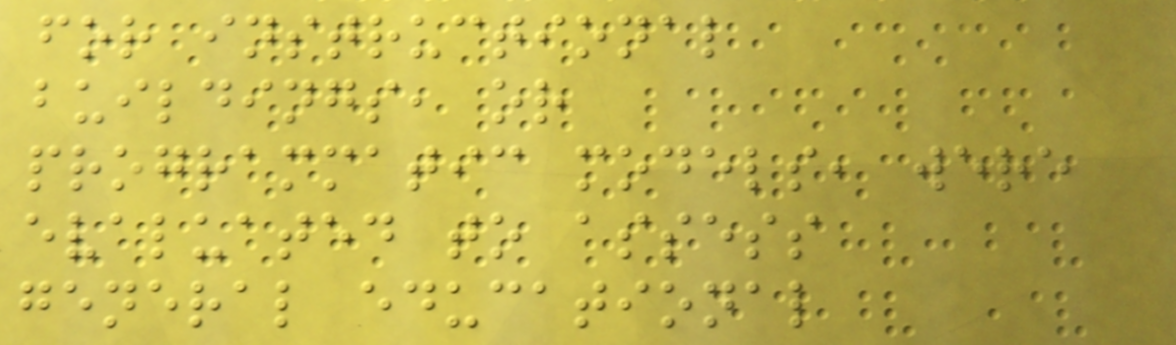for instructional
buildings, or
programmatic models, were
evaluated to assess
general educational
